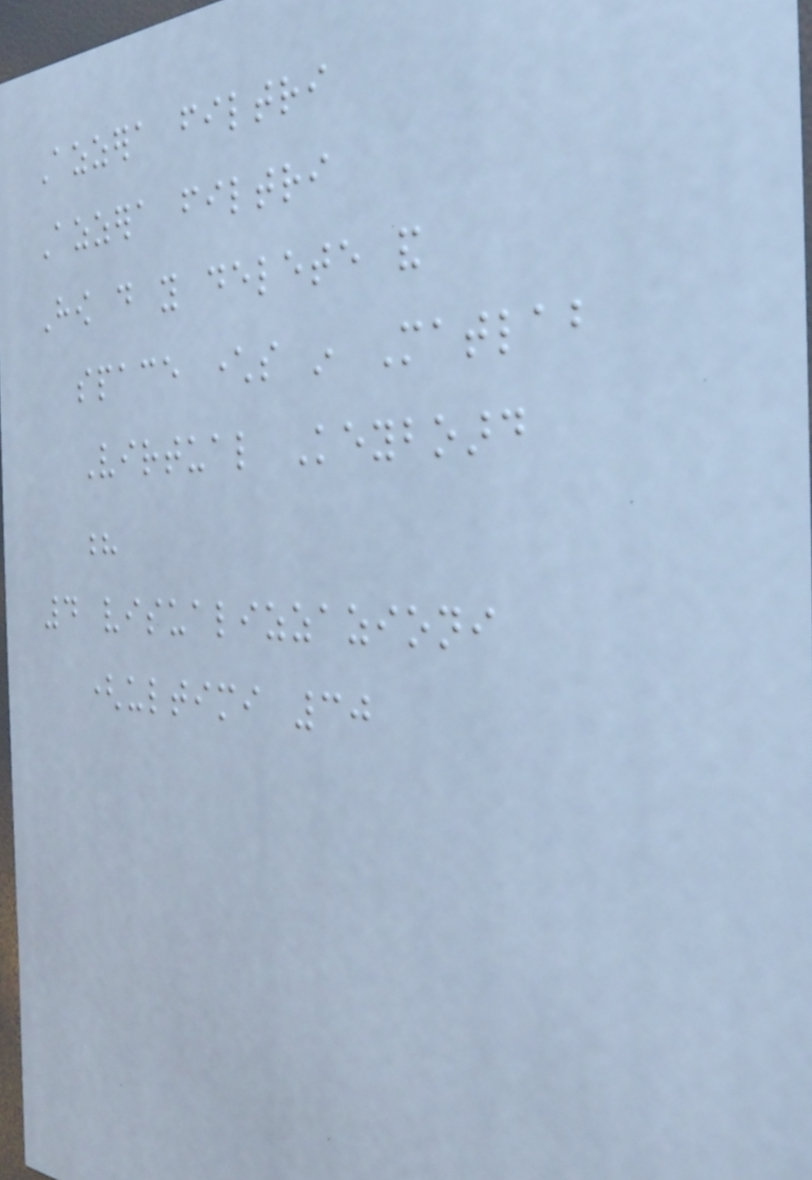Azzera filtri
Azzera filtri
How do you delete and
space characters in Matlab
Virtual Keyboard
?
4 visualizzazioni
(ultimi 30
